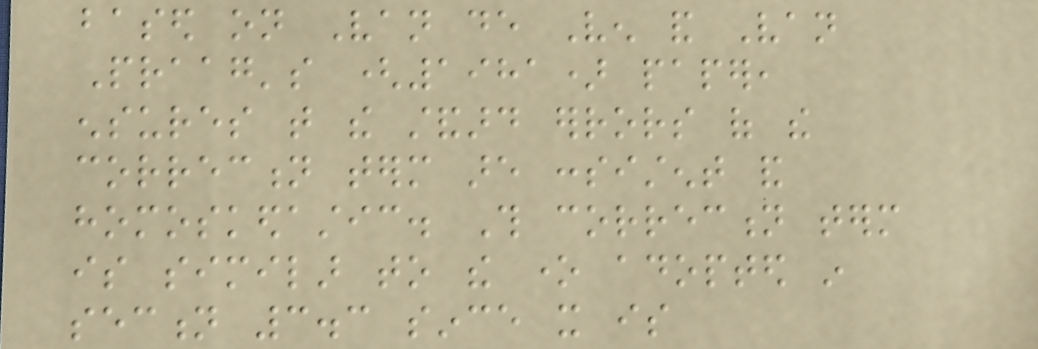based on Van de Ven and Van
Praag's (1981) paper,
ensures that the standard errors of the
correction term are consistent and
homoskedastic. This correction term
is similar to the one adopted in
section 3.3 since it is
